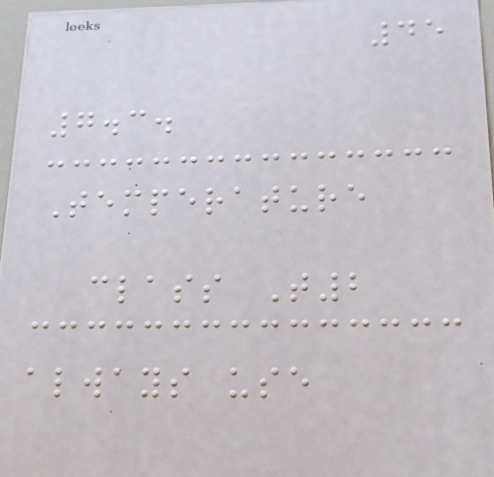45
7.3.
Temperature
class T2
always use
